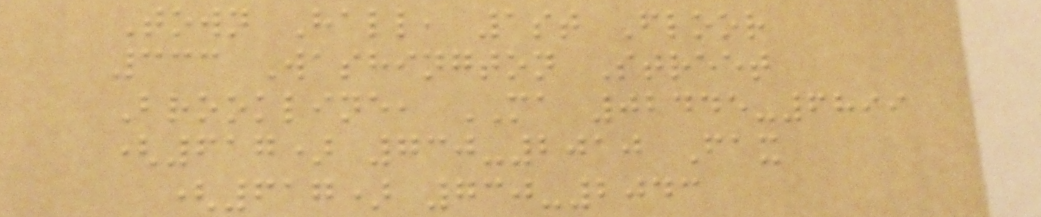Town Hall, 1st Floor
333 Washington Street
Brookline, MA 02445-6899
(617) 730-2010 Fax
(617) 730-2043
